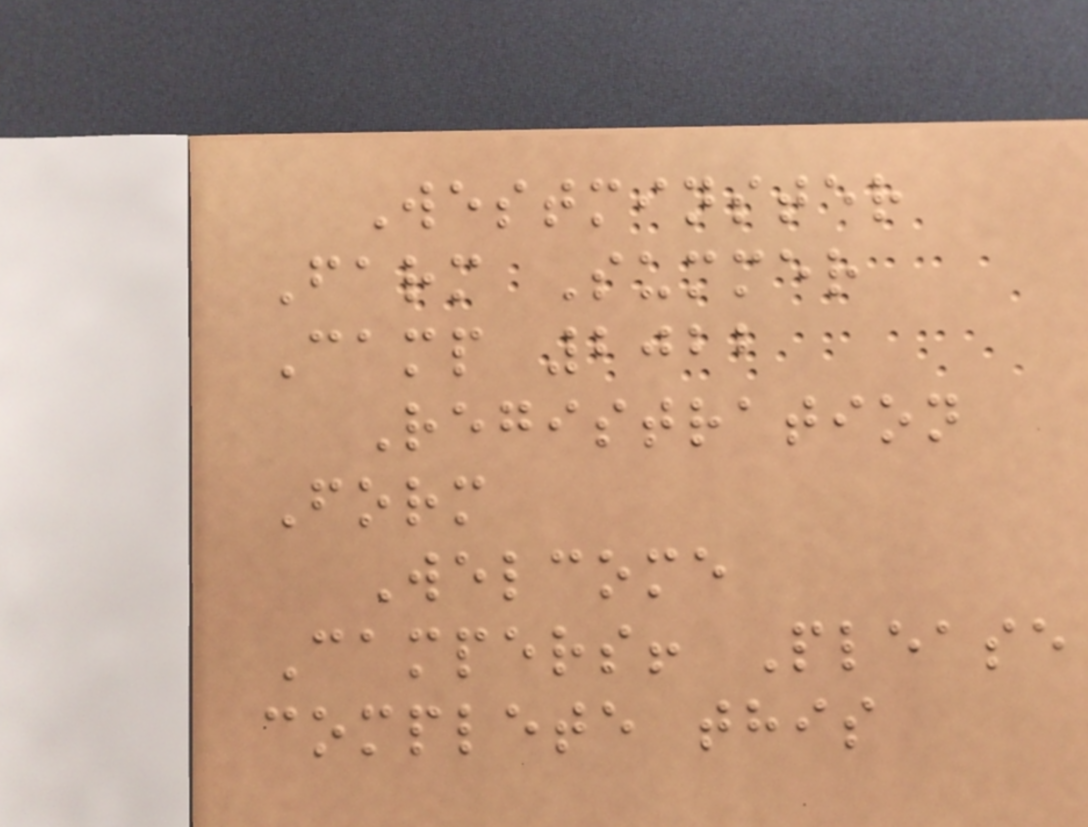Westminster
Farm Summer
Camp 2022
Registration
Form
Welcome
Campers! Please
complete this
